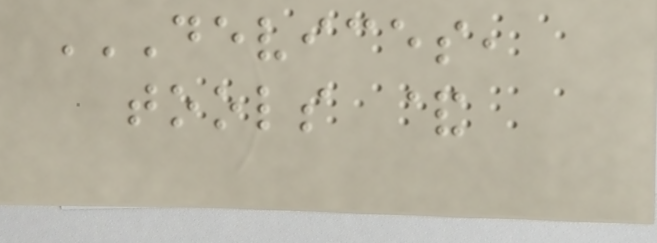DEVICES,
TOOLS &
